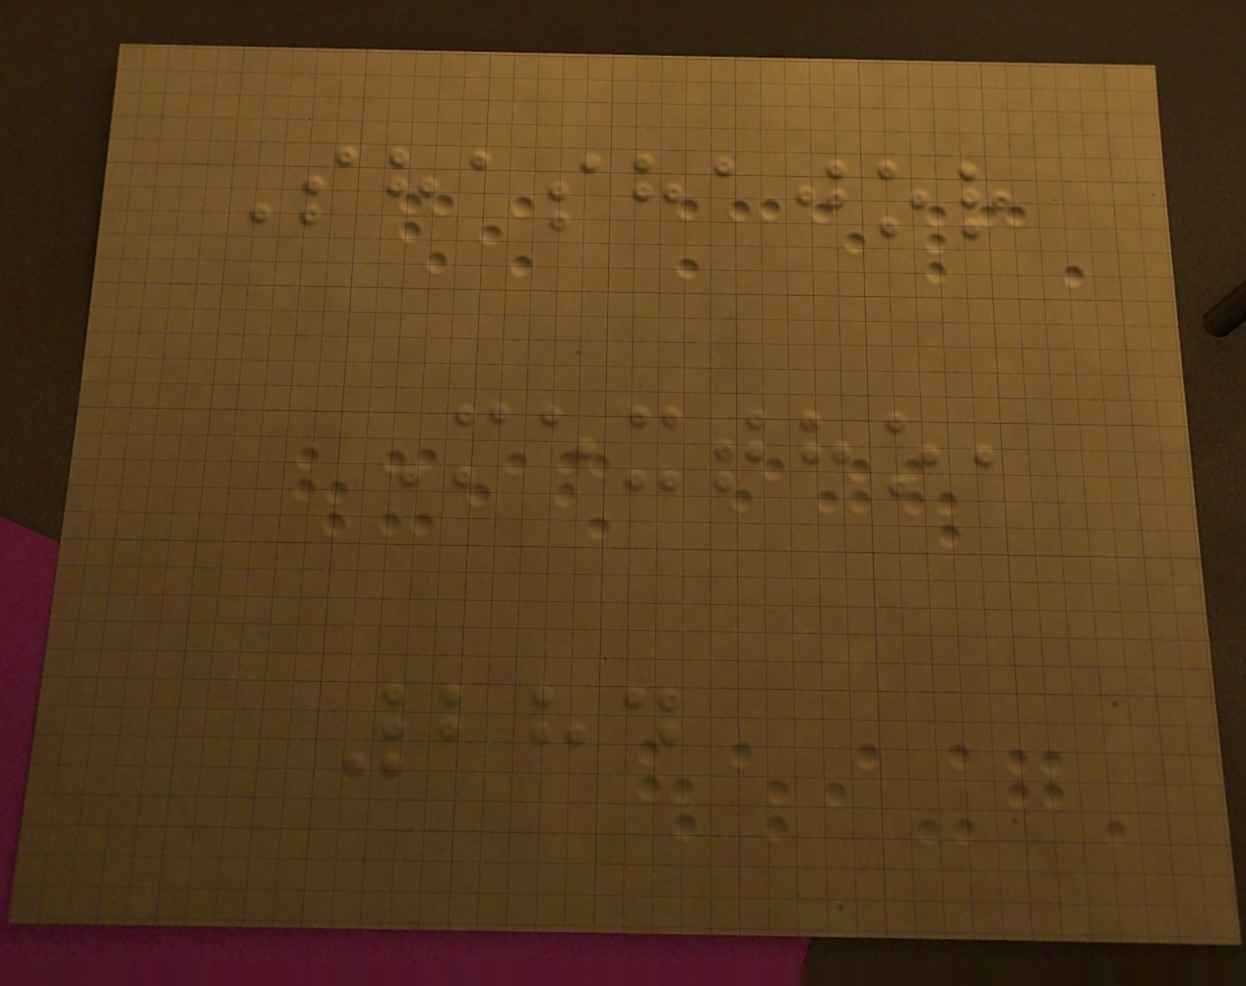Shashajor
Mextho,
284
